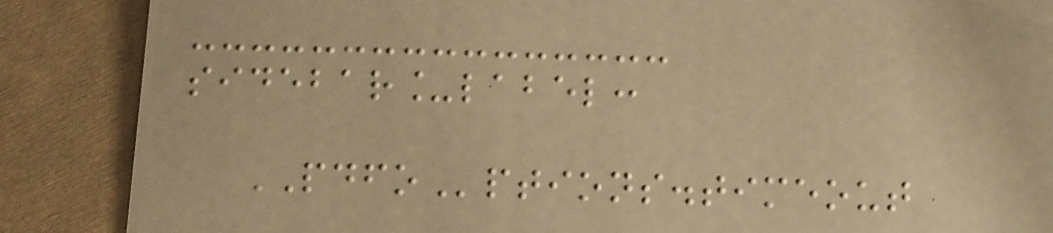sidebar_label:
PDFOptions.timeout
